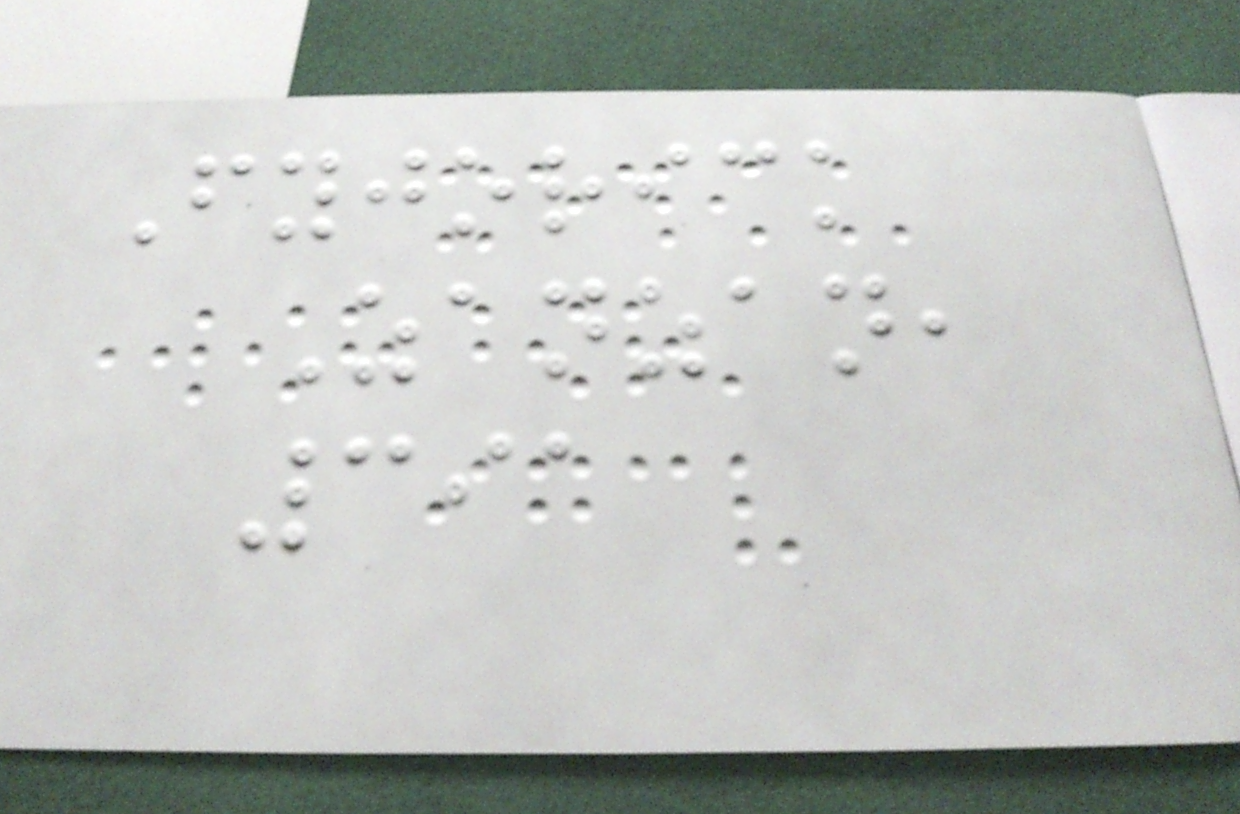Fyjorick
Zanzan,
391
